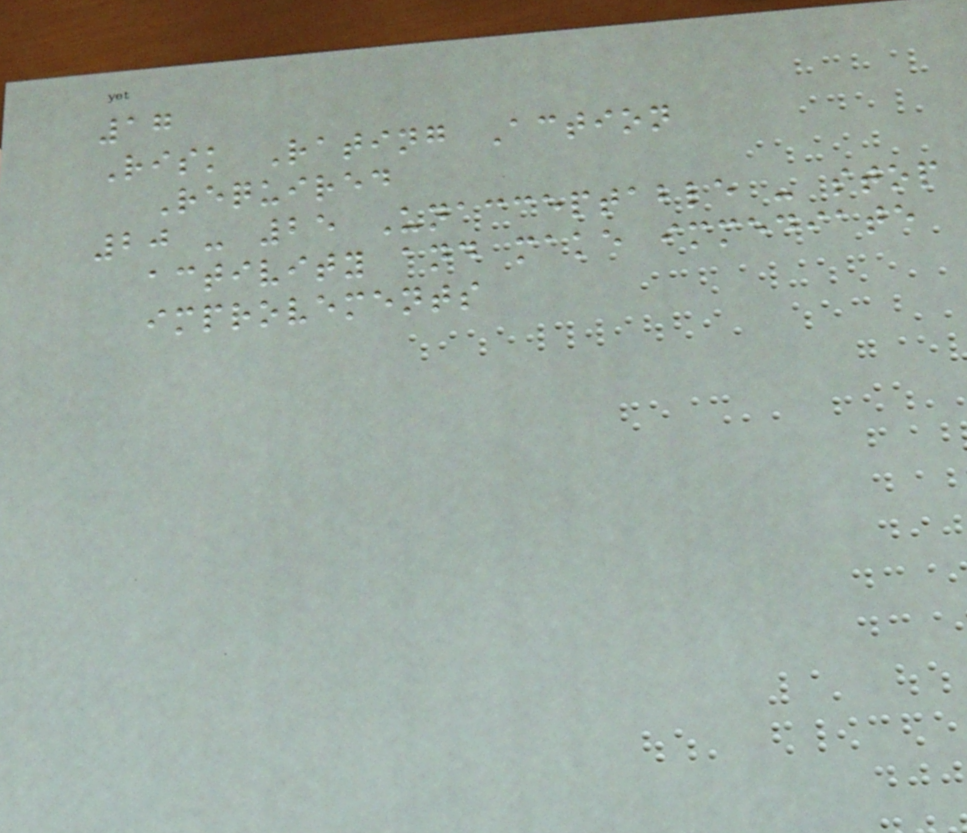17
Risk Rating Action
Required
20 - 25 Unacceptable - stop
activity and make immediate
improvements
